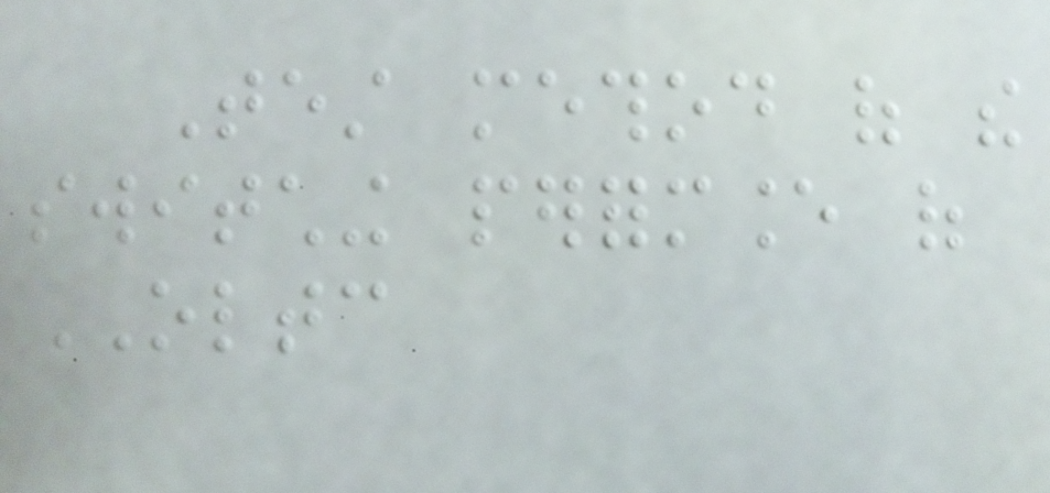Test method of the
switching performance of
OLTC
